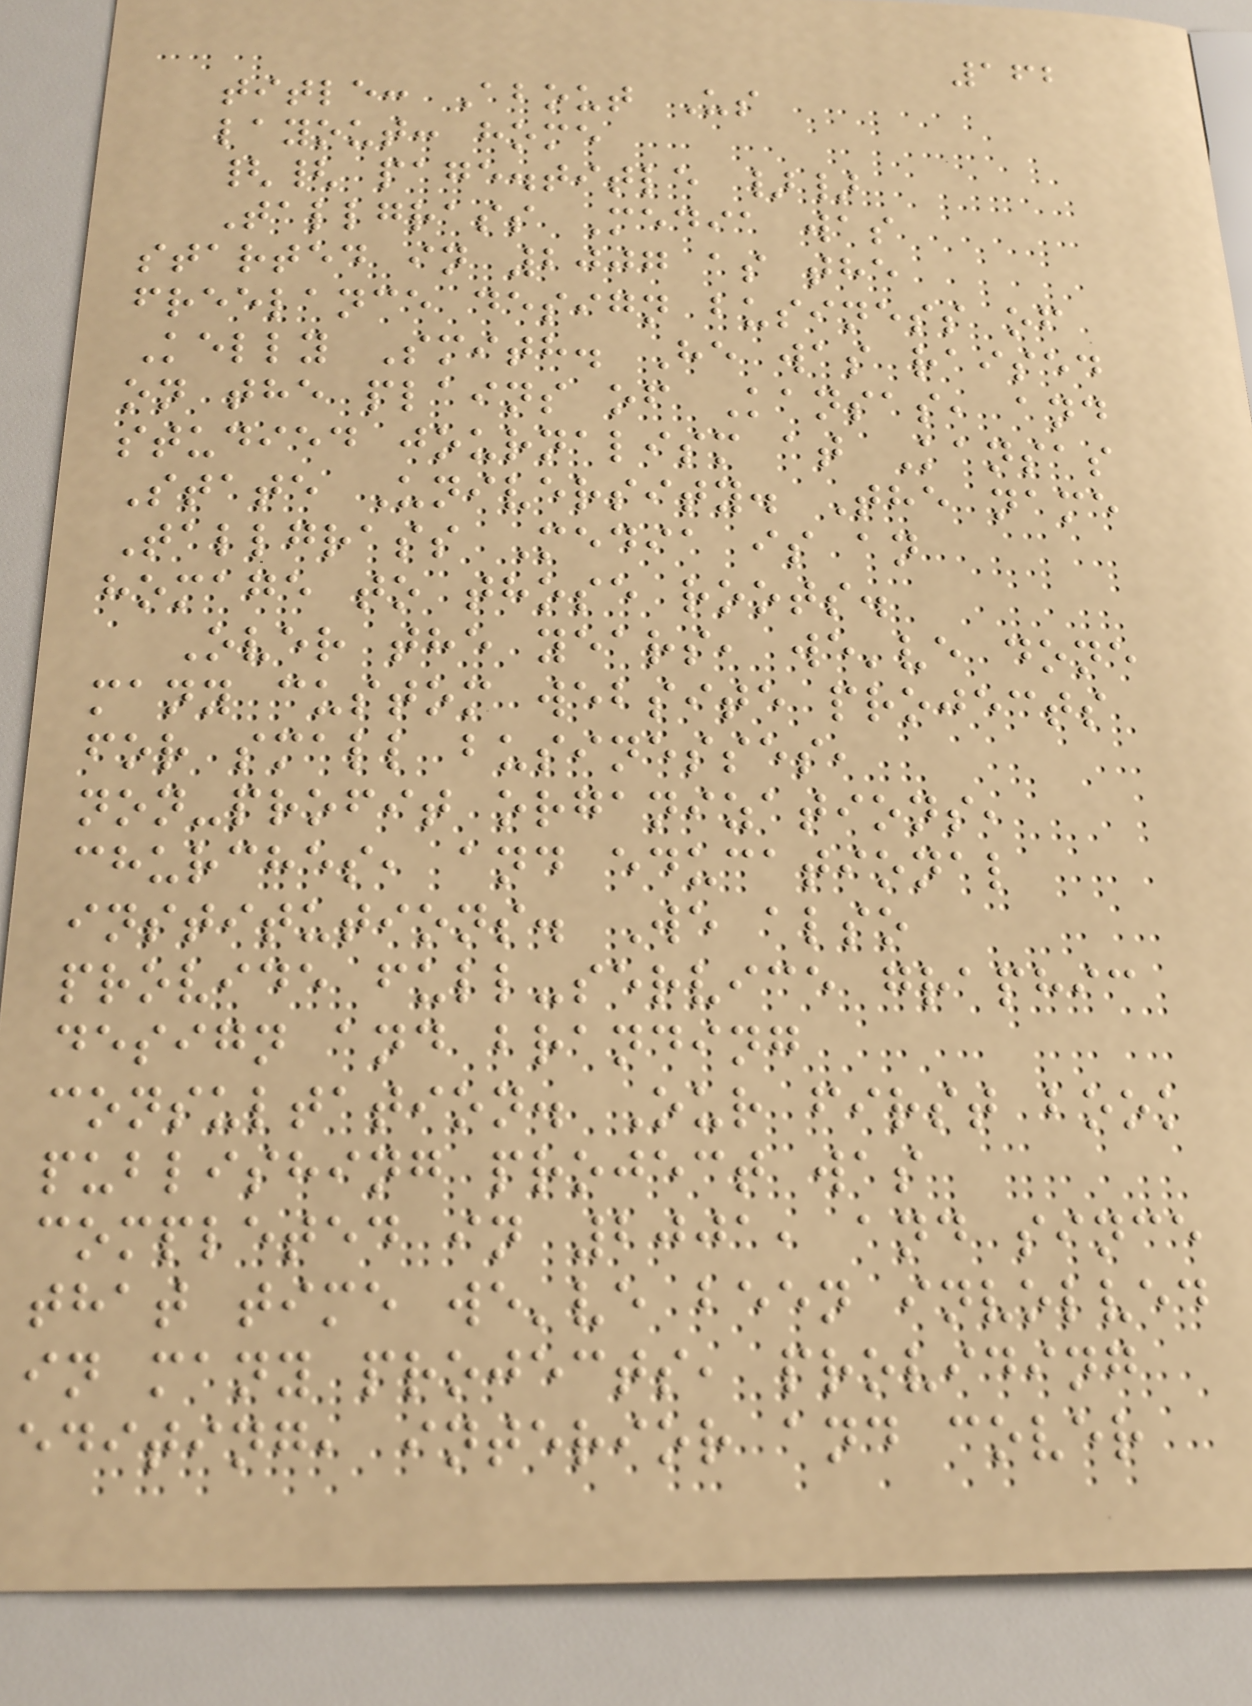162
title: About Us
layout: home
{{ page.title }}
Tallgrass Media was
started in 2007 as the
freelance design business of
Kelly Smith. He was raised
on the plains of Kansas, and
studied journalism at Kansas
State University. The name
Tallgrass Media is an
homage to those roots.
Over the years, we've done
many custom website projects
for small businesses,
non-profit organizations,
churches, and educational
institutions. We also
provide full-service graphic
design and branding
consultation. Our first book
publishing project was
completed in 2001, and since
that time we've been involved
in many projects, providing
editing, interior and cover
